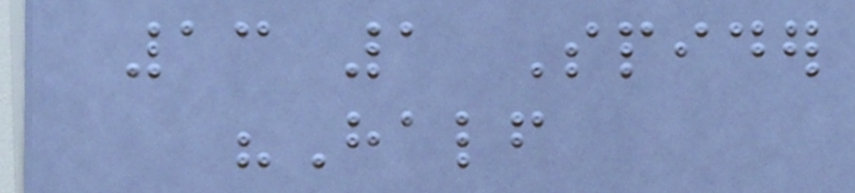13 1 Spider
"Half
